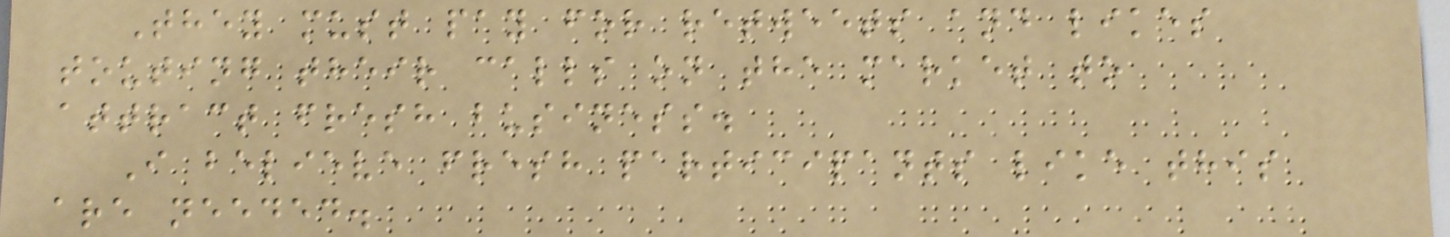They must pay for retweets and likes
touting their calls on the market to
attract fresh business.
I believe fresh participants like this
are needed.
